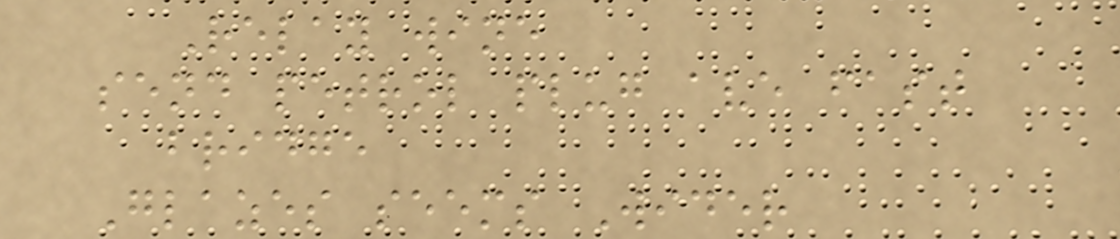Relay wine
send petrol plug ave fast
bridge
Glazes seems Wider
